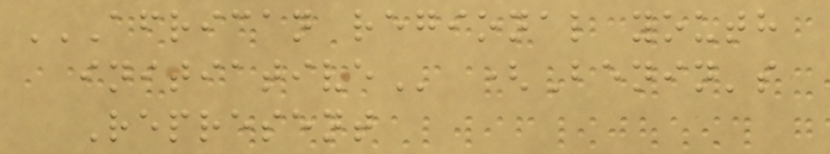AFRICAN REGIONAL YOUTH
INITIATIVE (Benin's
Represent
